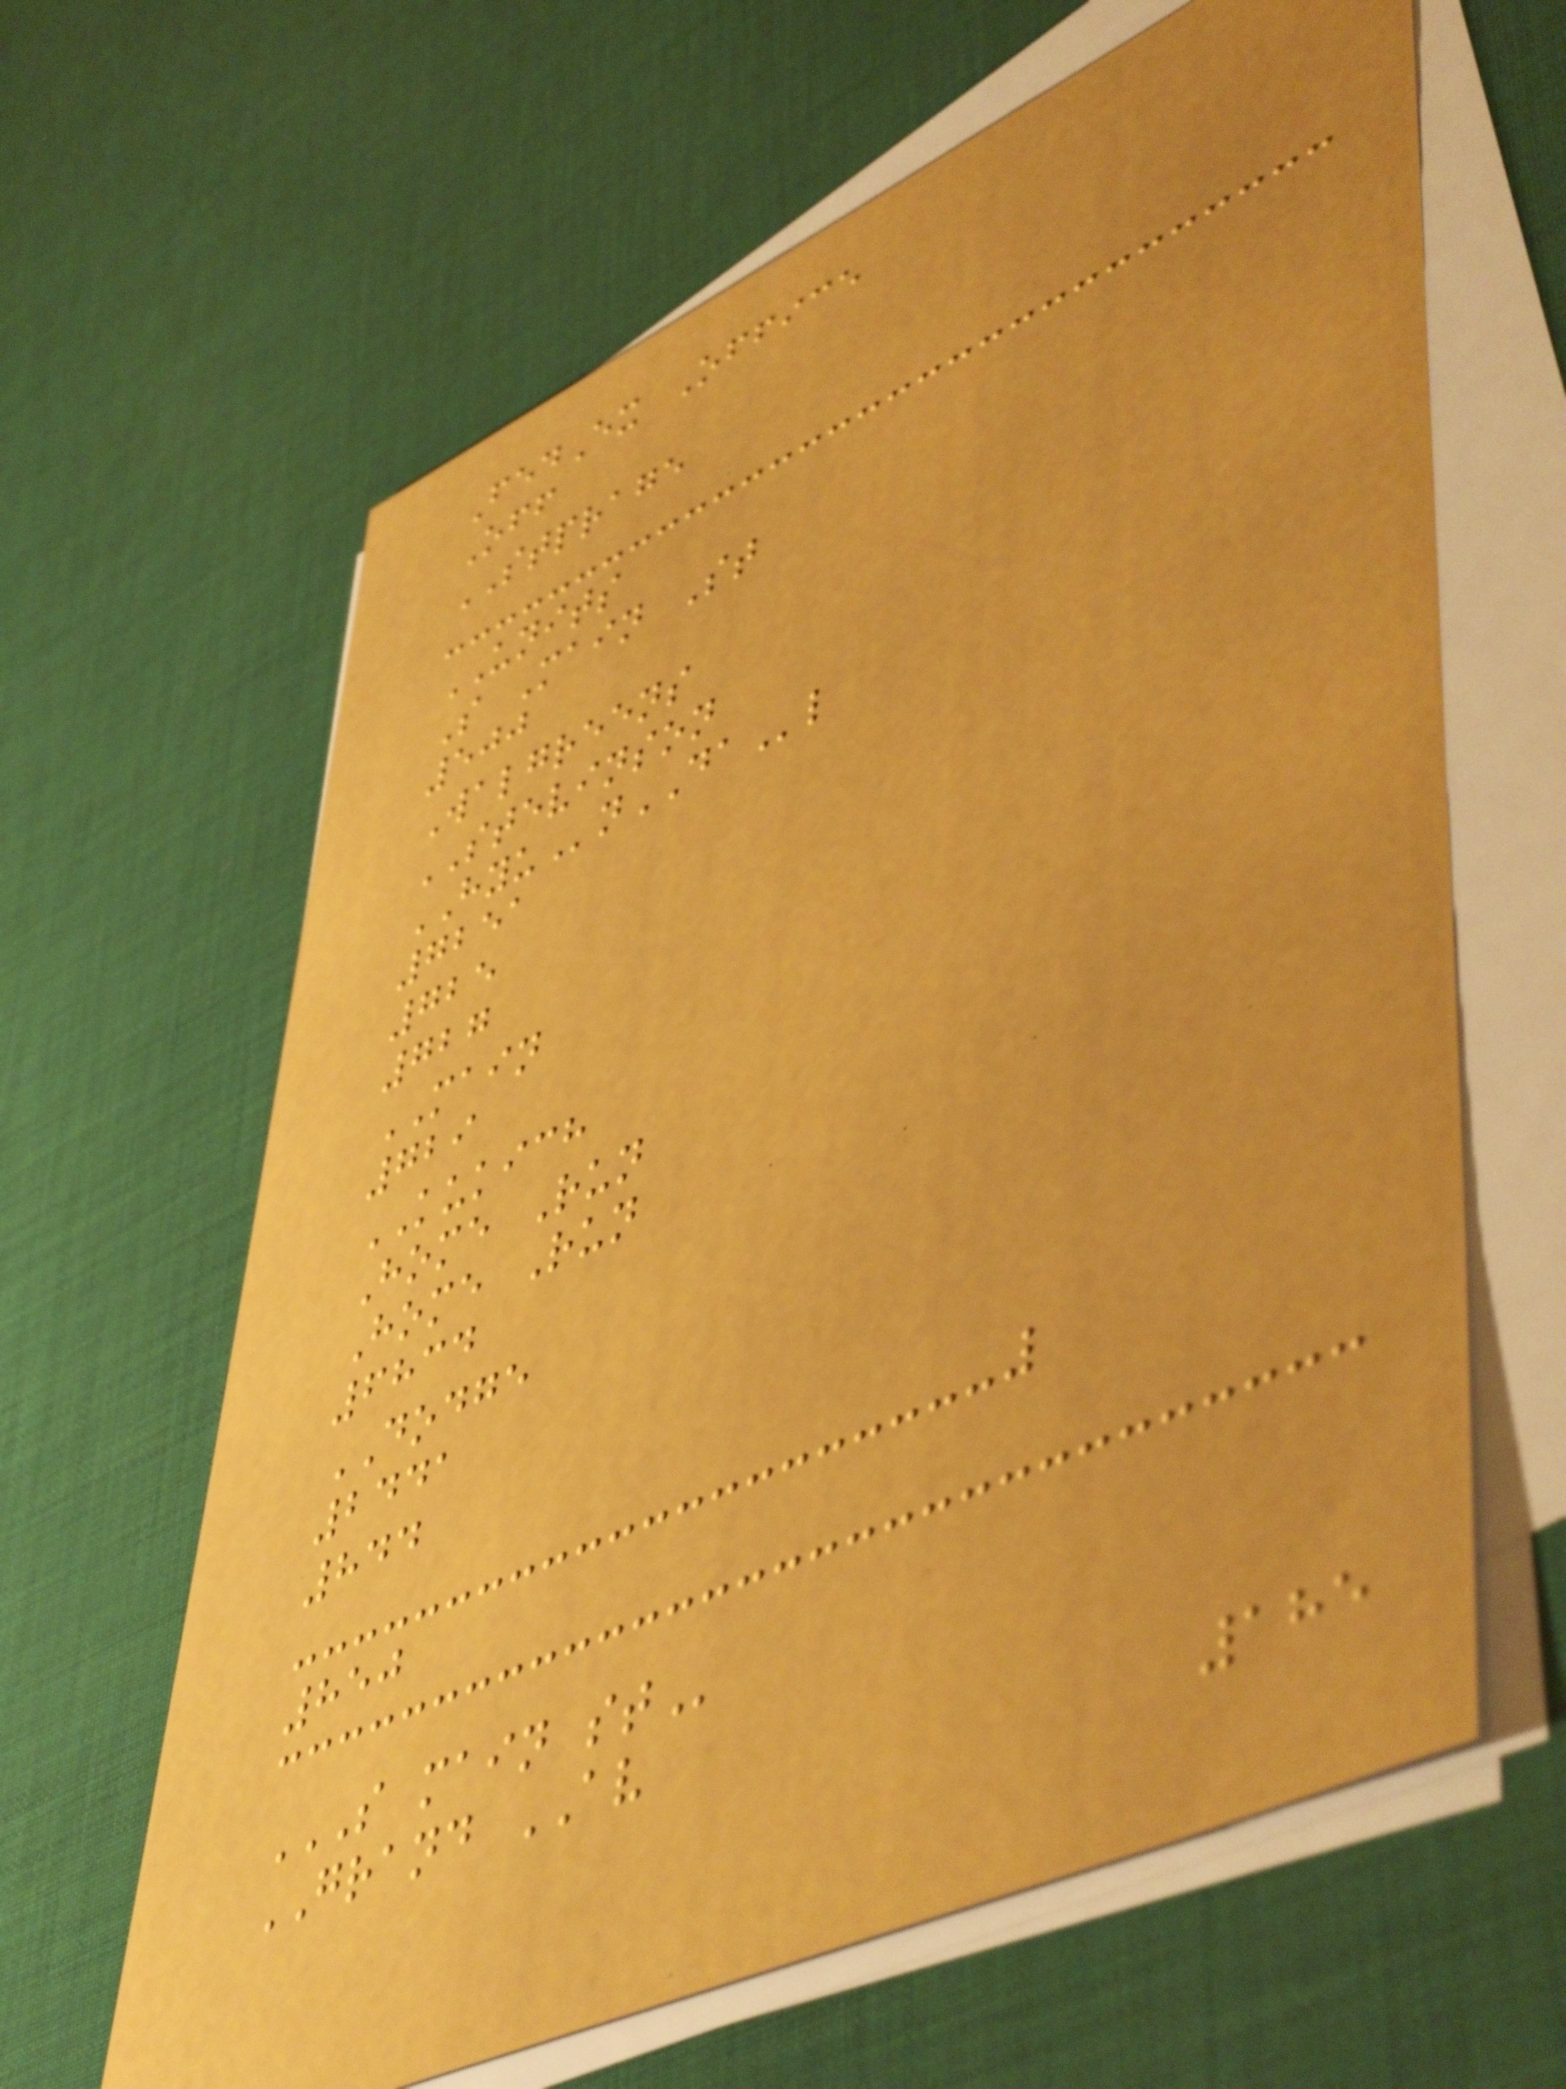FedEx Office
Off
STPRAGE
UNITS
S Main St
500
Walgreens
STEVINSON
HYUnDAl
7251
725
727
MAIN
729
KUKICH
Home Run
Home Run
6834
DODGE
2441
844
850
S MAIN ST
GRAND AV
185
